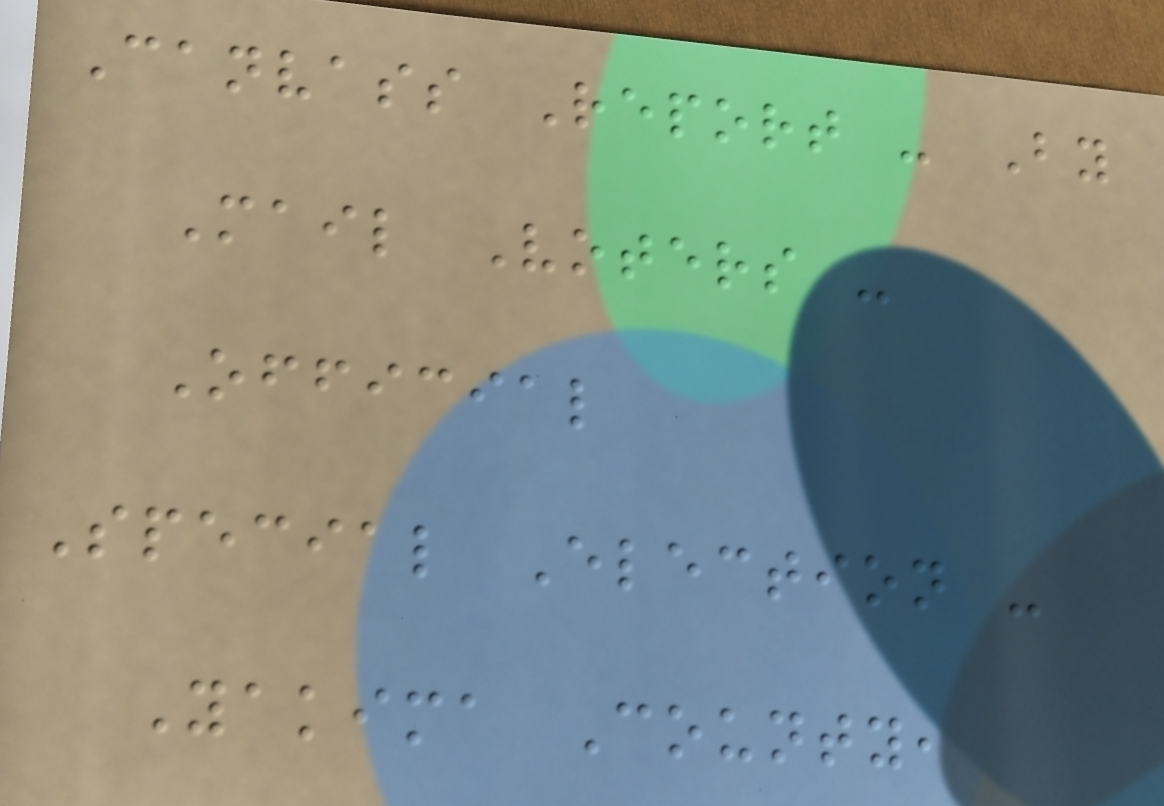Canvass Report - By
Mail Voters -
Official
Special Election -
Yakima County,
